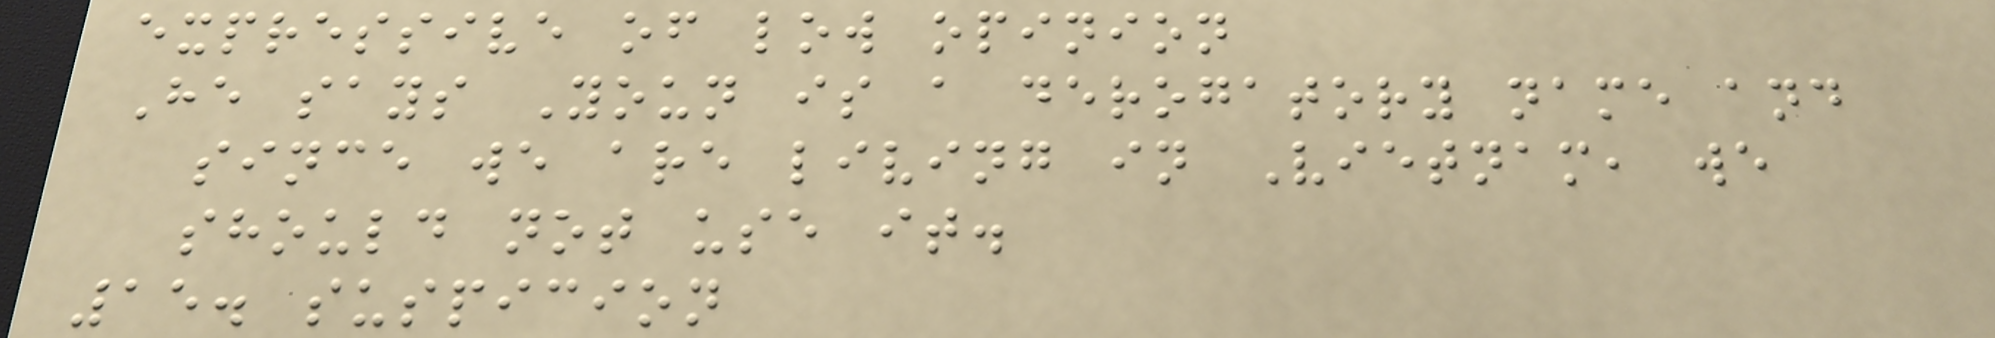expressive of low opinion
He says Youn is a derogatory name and
since we are living in Vietnam, we
should not use it.
15. suspicion
